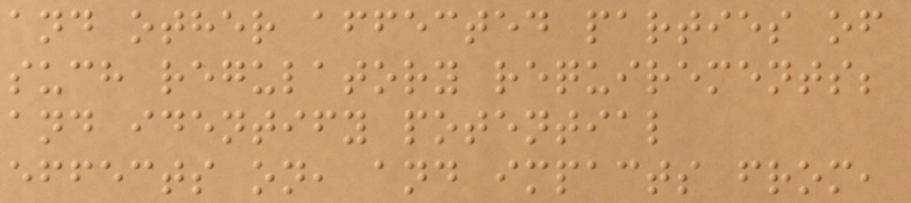and other affected parties of
such regulatory requirements;
and identify potential
effects on, and impacts from,
